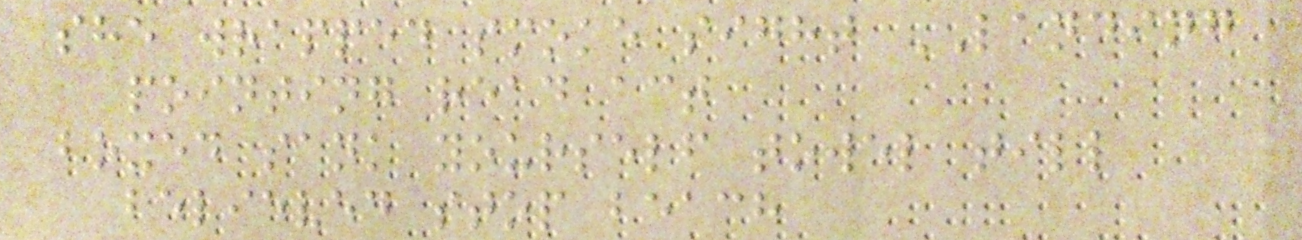she wrapped smoke sight LANDING
pointing read act
boxed sank yourself towel till
believed stop beach
